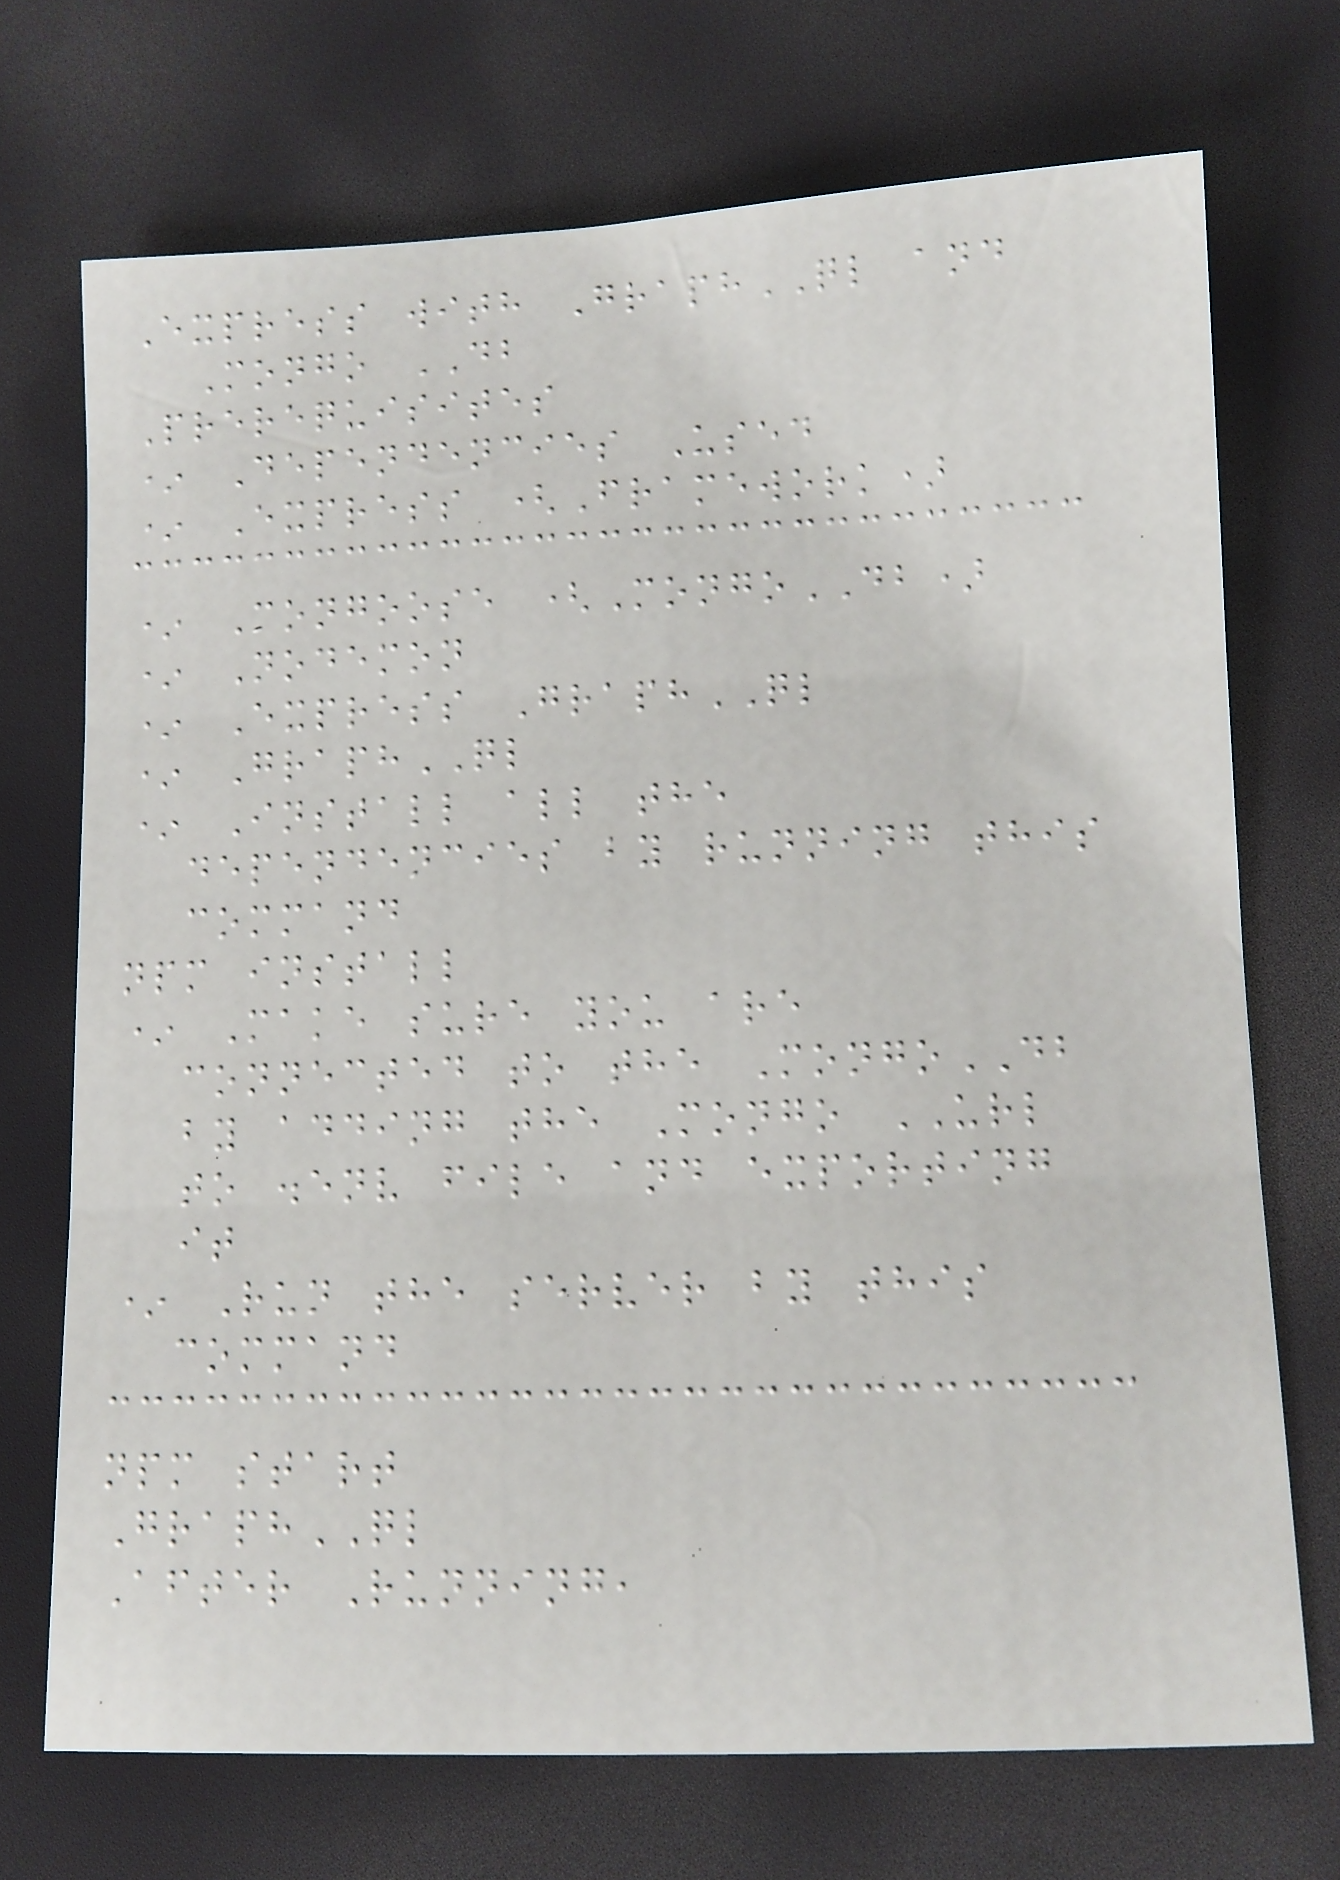Express with GraphQL and
Mongo DB
Prerequisites
* Dependencies Used
* Express (Framework)
* Mongoose (MongoDB)
* Nodemon
* Express GraphQL
* GraphQL
* Install all the
dependencies by running this
command
npm install
* Make sure you are
connected to the MongoDB
by adding the Mongo URL
to .env file and exporting
it
* Run the server by this
command
npm start
GraphQL
After Running,
